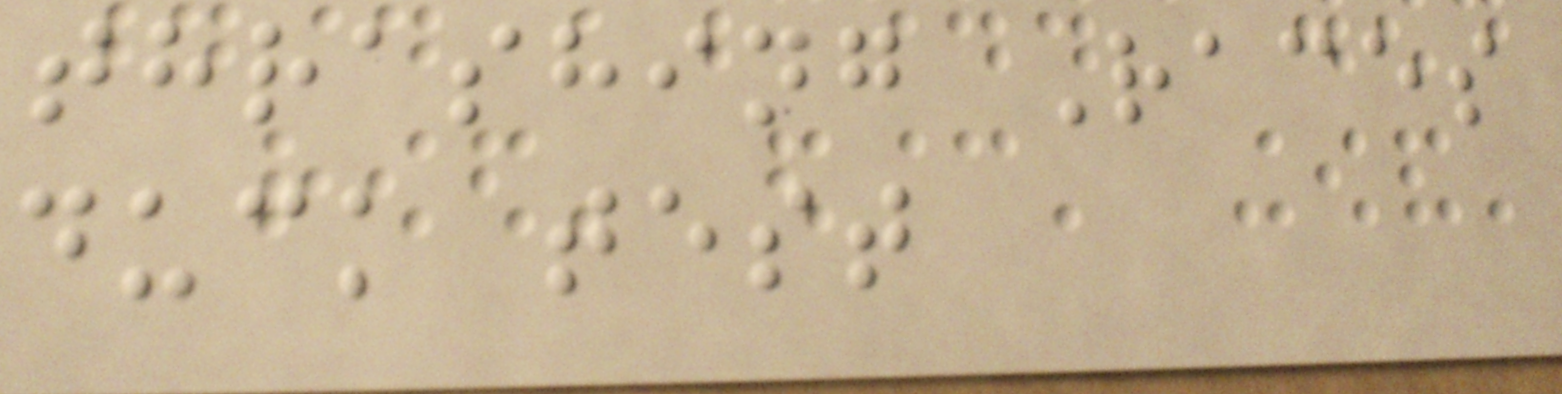thrashing Races
duck test
